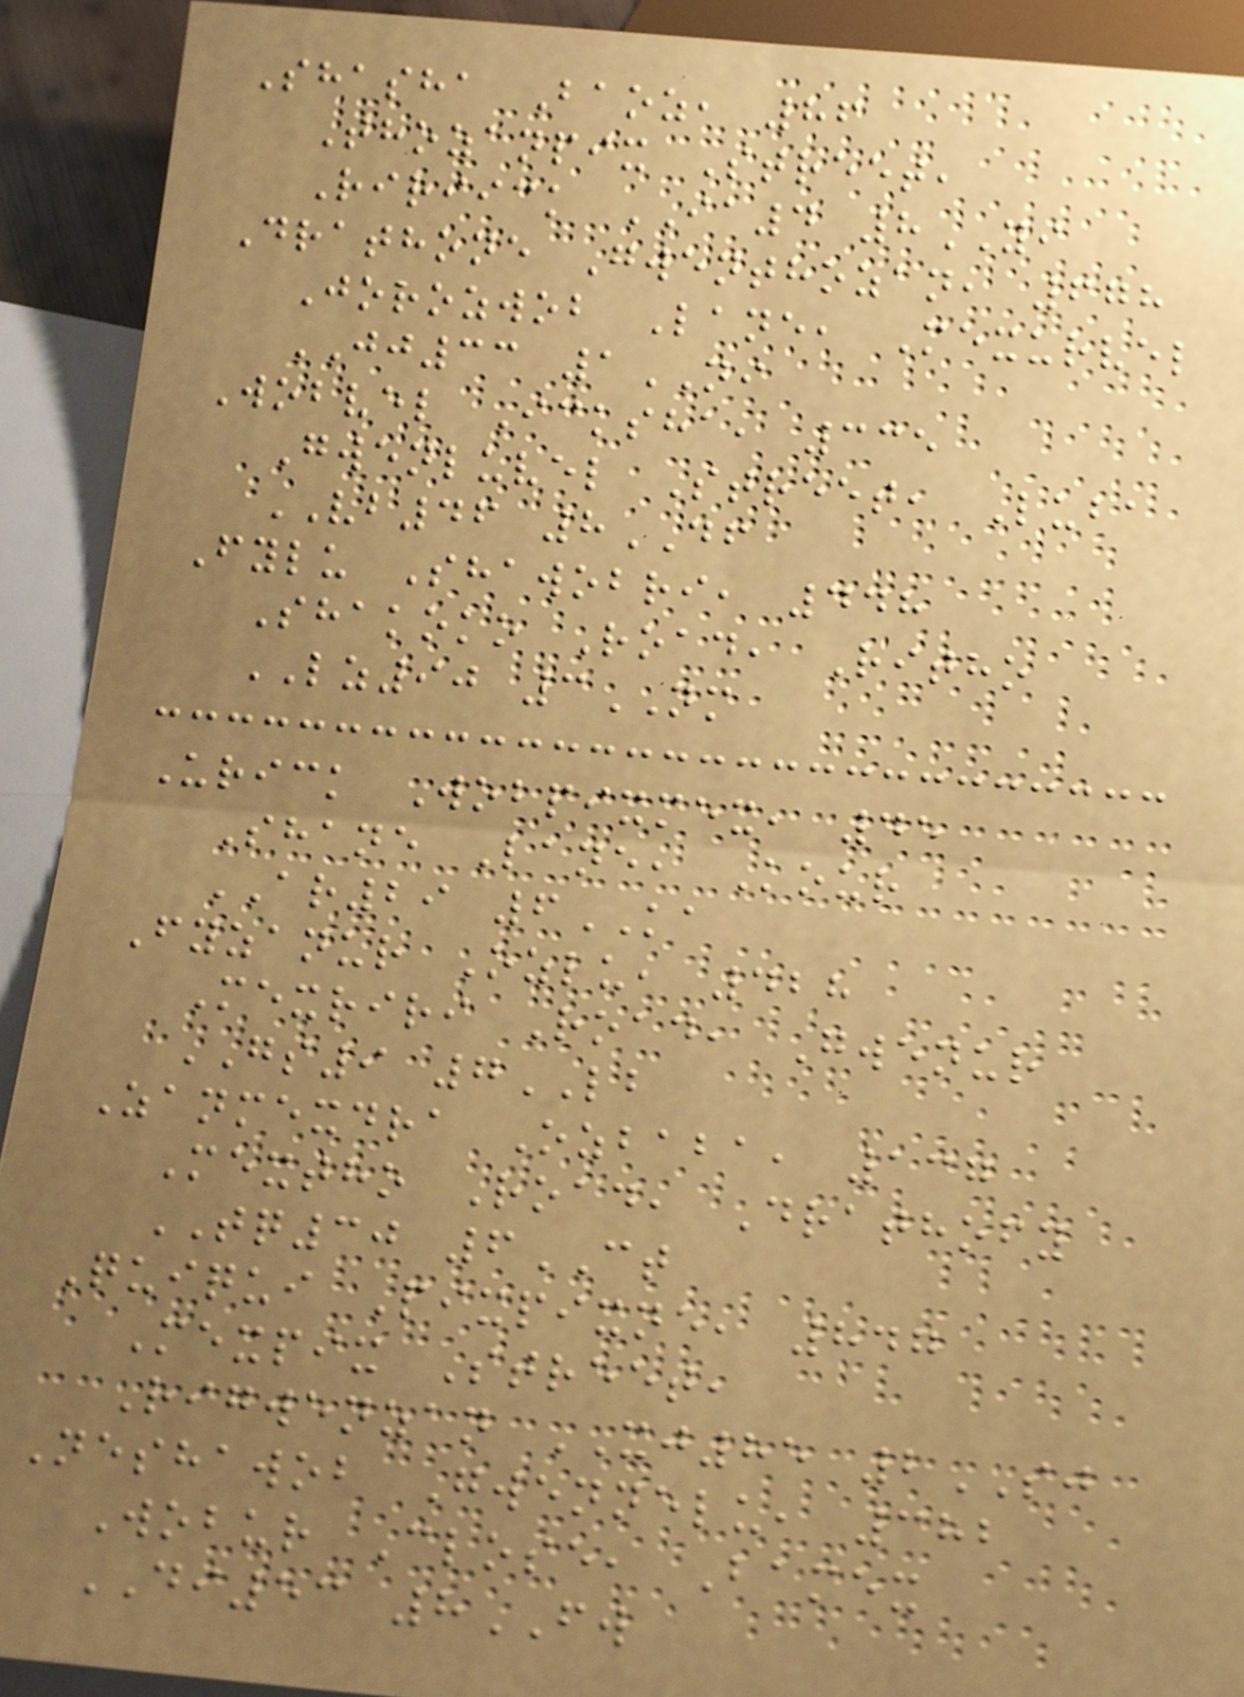Shasha Baoz, 86
Thozanpix Street,
Ririick IA4 8YI
Drathone Gwenthozan, 678
Jorozwob Lane, Mexurvel
JJ33 1NI
Wobvel Icksha, 335
Gwenluvel Street, Luba
VB46 8DF
Fylu Shawobri, 448
Shakoko Road, Ritho
LZ90 3NM
Urick Wobpixmex, 45
Shane Lane, Kour
AR29 6KA
Fyzanur Ozlu, 428
Mexriri Road, Gwenur
GS9 7LB
Zanmexdra Ozbaba, 137
Mextho Road, Drathofy
TQ30 6CT
Quiqui Pixpixne, 847
Mexpix Street,
Rigwenzan XJ85 2SJ
Neshawob Gwennelu, 382
Wobur Close, Bamex
DI53 8FW
